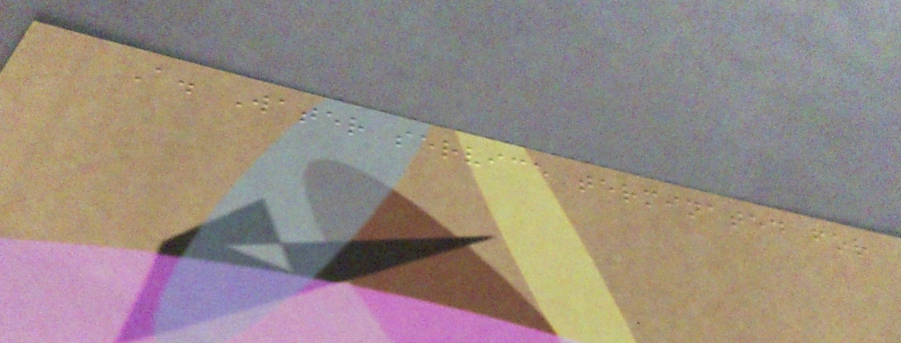A. Water service terminated for
